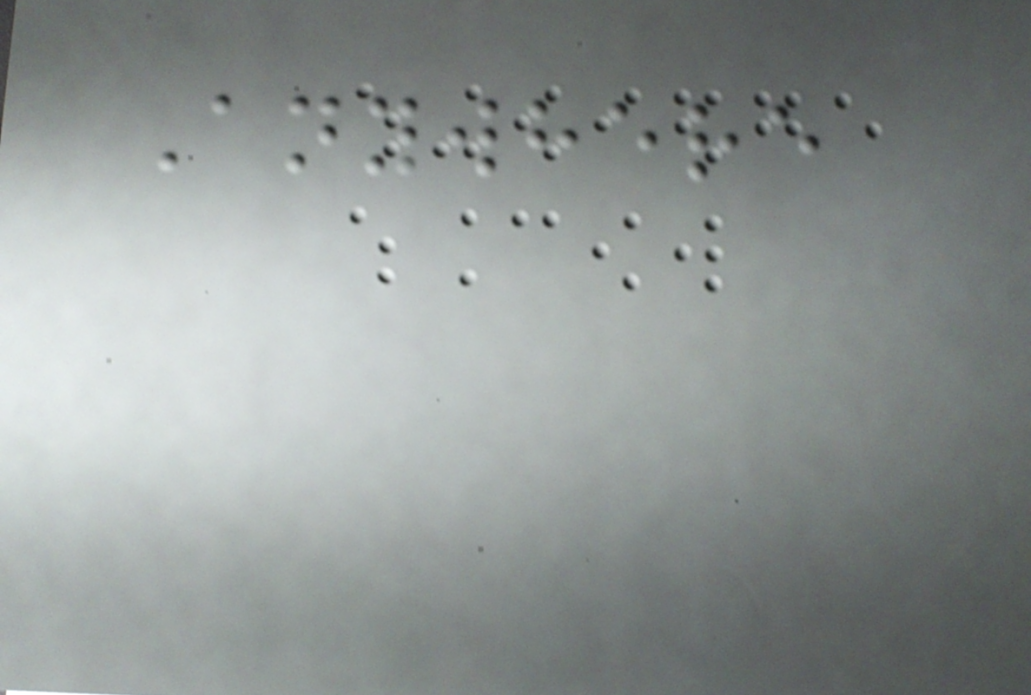Anywhere
